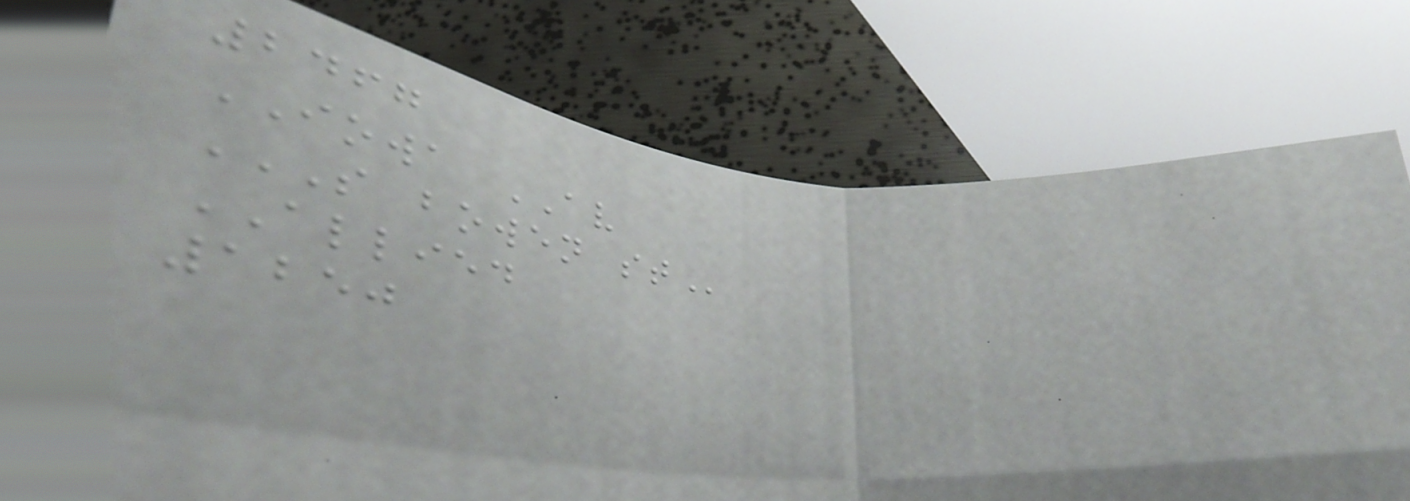2467
IOWA AV
S BOWEN ST
ALLIED
1250
